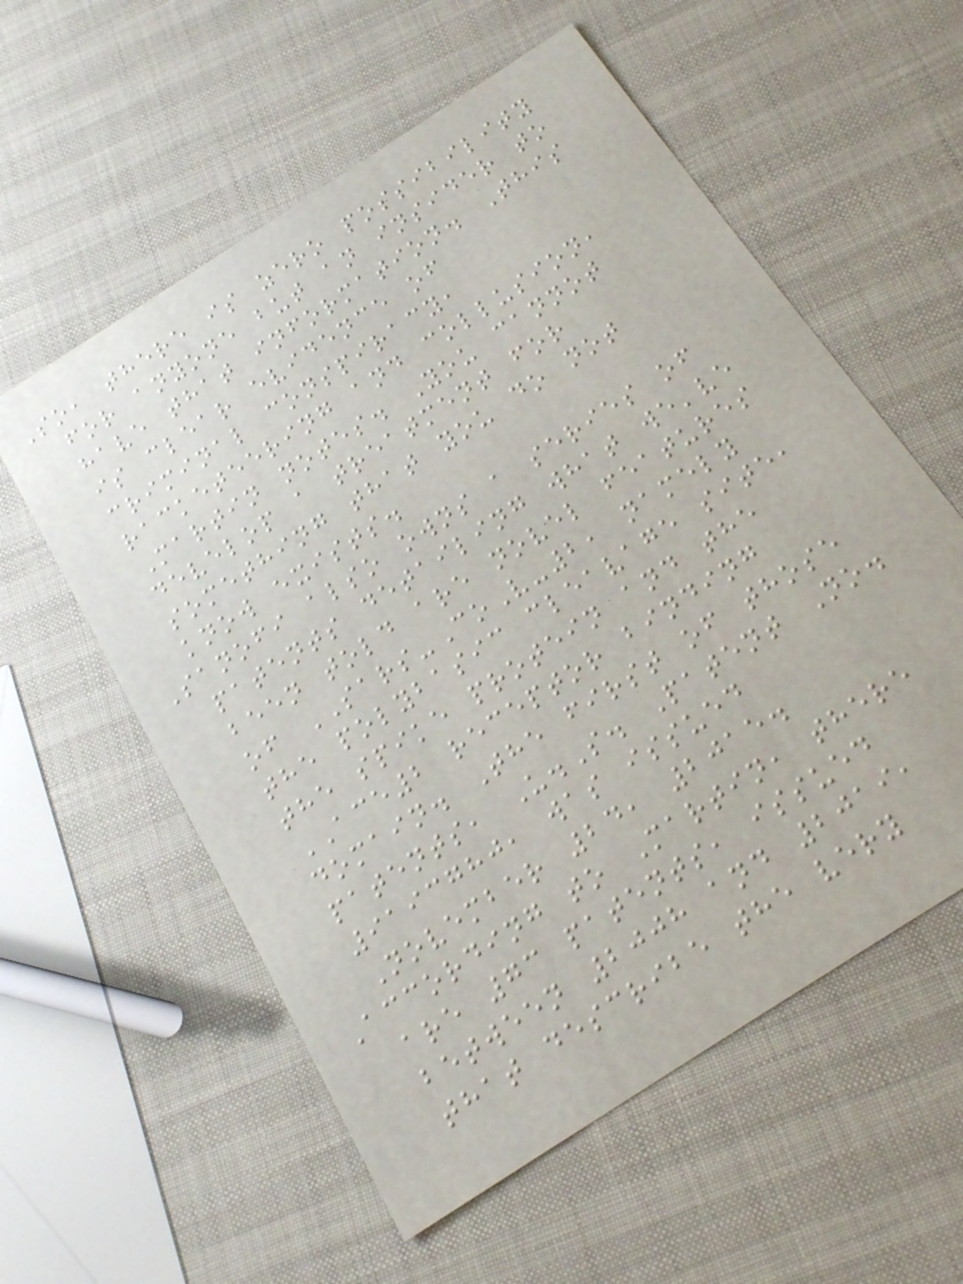So, there is zero possibility
for anyone but an insider to
have that information. This
is clear evidence of
criminal conspiracy,
racketeering and collusion,
Martin notes. You cannot
develop a treatment for
something that you do not
know exists.
Sanofi also owns a series of
patents detailing what we've
been told are novel features
of SARS-CoV-2, namely
the polybasic cleavage site,
the spike protein and the
ACE2 receptor binding
domain. The first of those
patents, U.S. Patent No.
9193780, was issued
November 24, 2015.
According to Martin, there
are 73 patents, issued
between 2008 and 2019,
that describe the very
